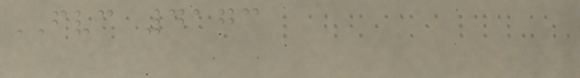FVC 4173
